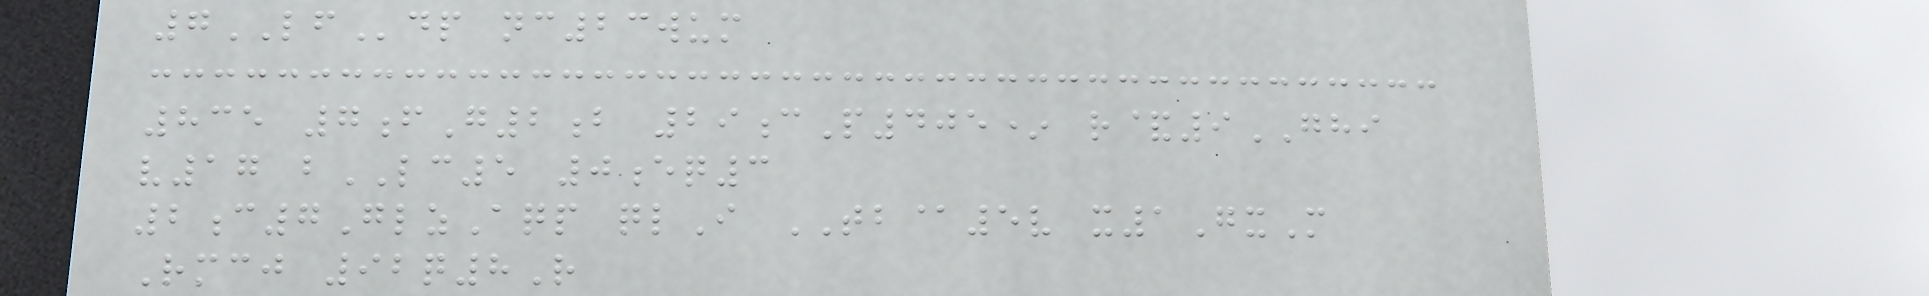7LFdp nc23wum
835 7fG2b 29cP405* r&9GHI
v17 bLC5 0eq3
2c7GlzAqp qlI TB@5v x1GxM
Rmcj 92q8R
